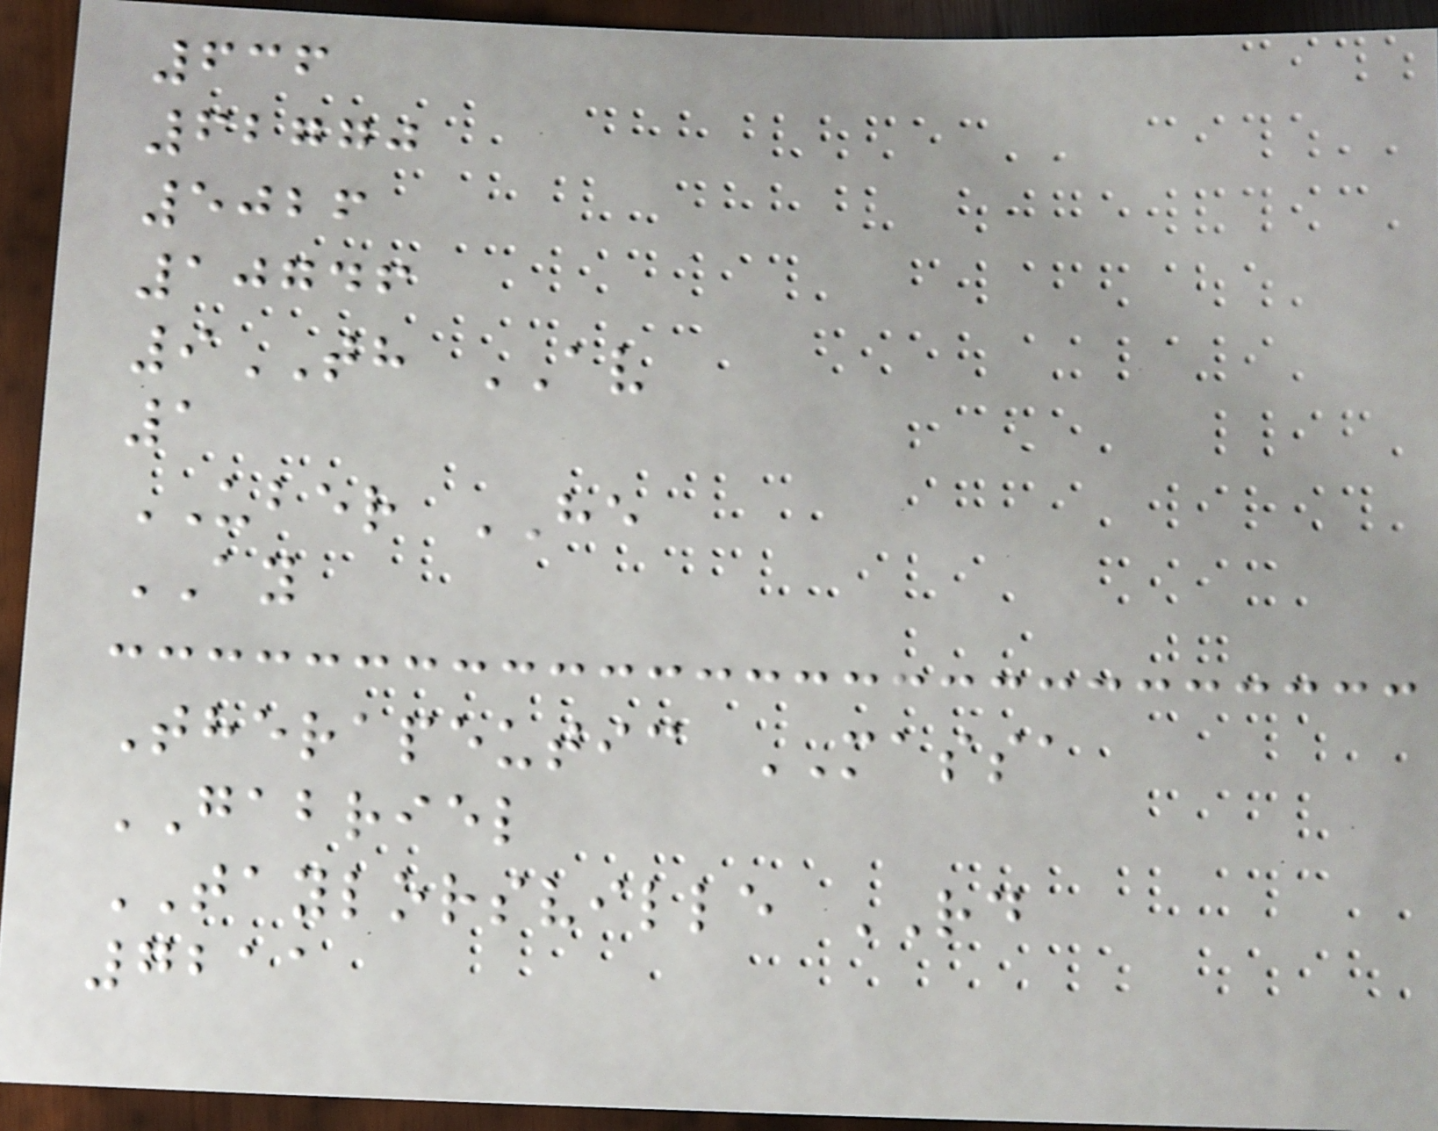636
62770
5026
10746
9TH AV
1
UBER HE
AY
Therapeutic MASSA
GABRIEL
TAYLORSVILLE RD
7211
